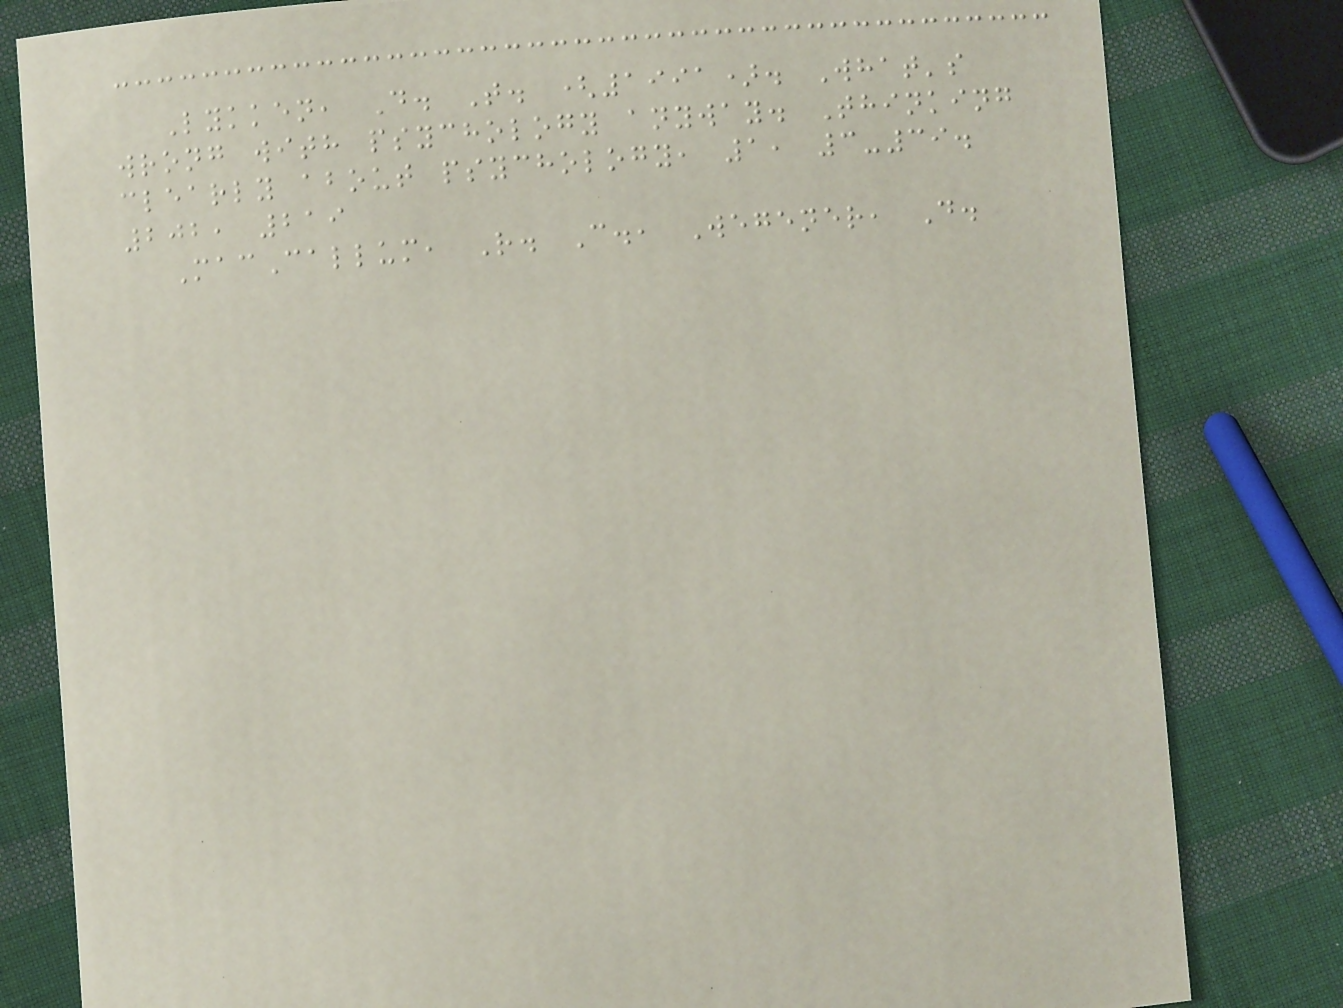Lykken, D. T. (1991). What's
wrong with psychology anyway. Thinking
clearly about psychology, 1, 3-39.
202, 219
MacCallum, R. C., Wegener, D.
